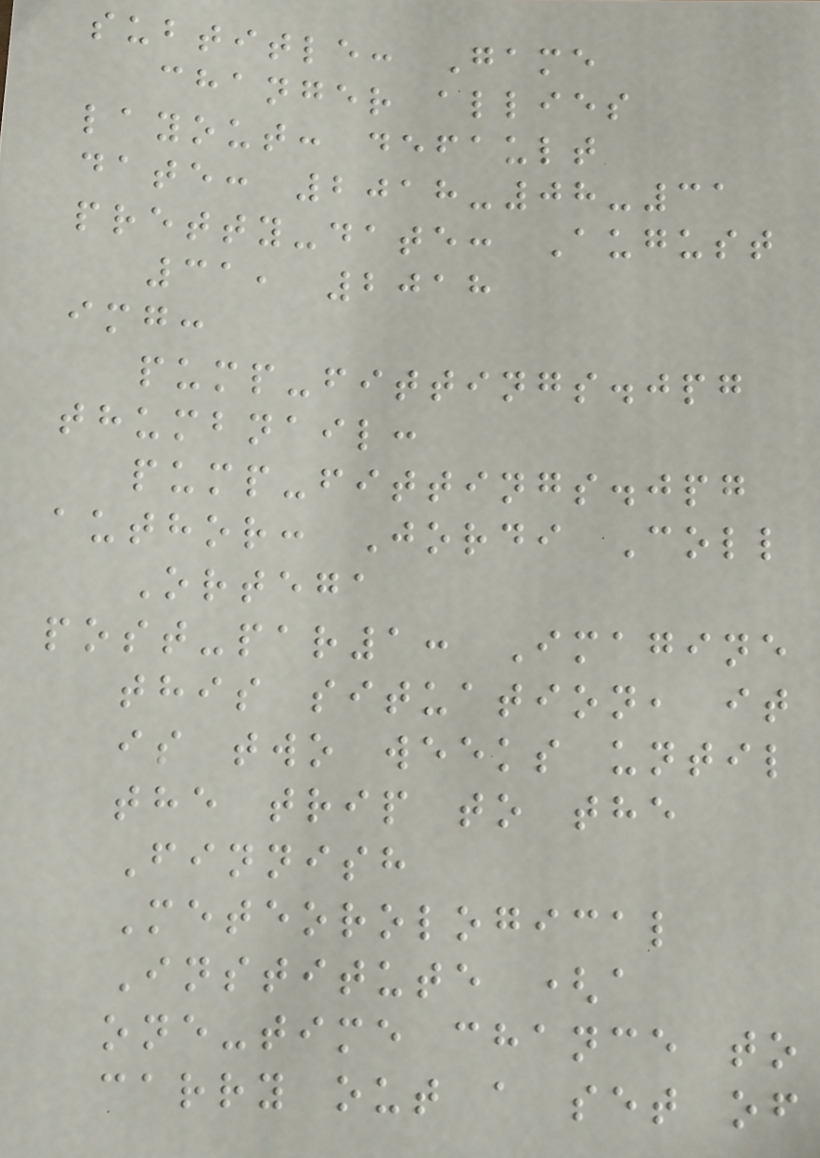subtitle: Game
changer allies
layout: default
date: 2018-08-31
pretty-date: August
31, 2018
img:
pump-fittings.jpg
thumbnail:
pump-fittings.jpg
author: Jordi Coll
Ortega
post-par1: Imagine
this situation, it
is two weeks until
the trip to the
Finnish
Meteorological
Institute (a
one-time chance to
carry out a set of
